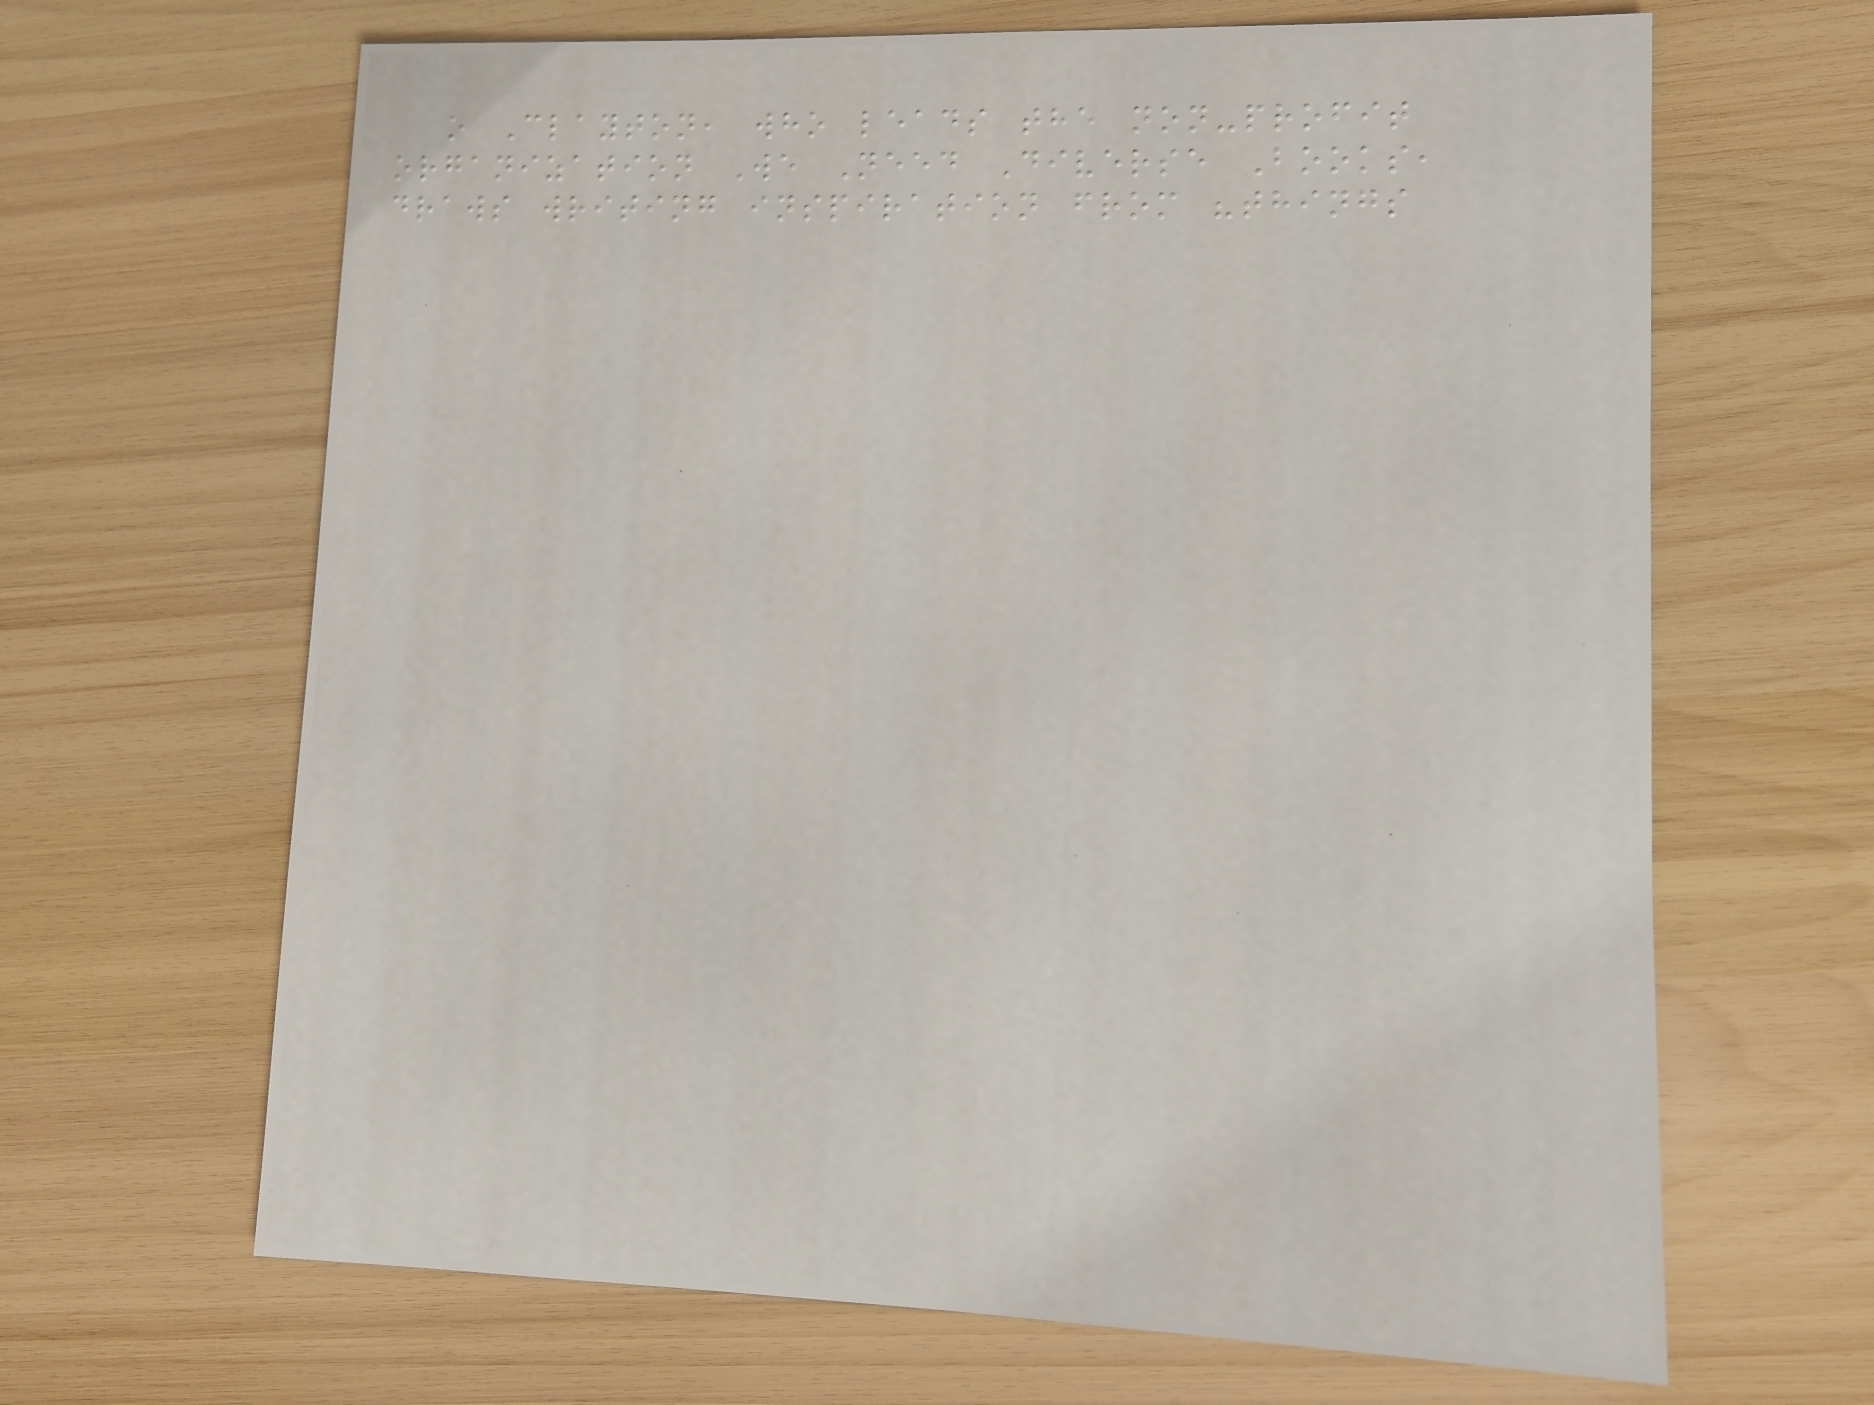o Clayton, who leads the non-profit
organization We Need Diverse Books,
draws writing inspiration from "things
